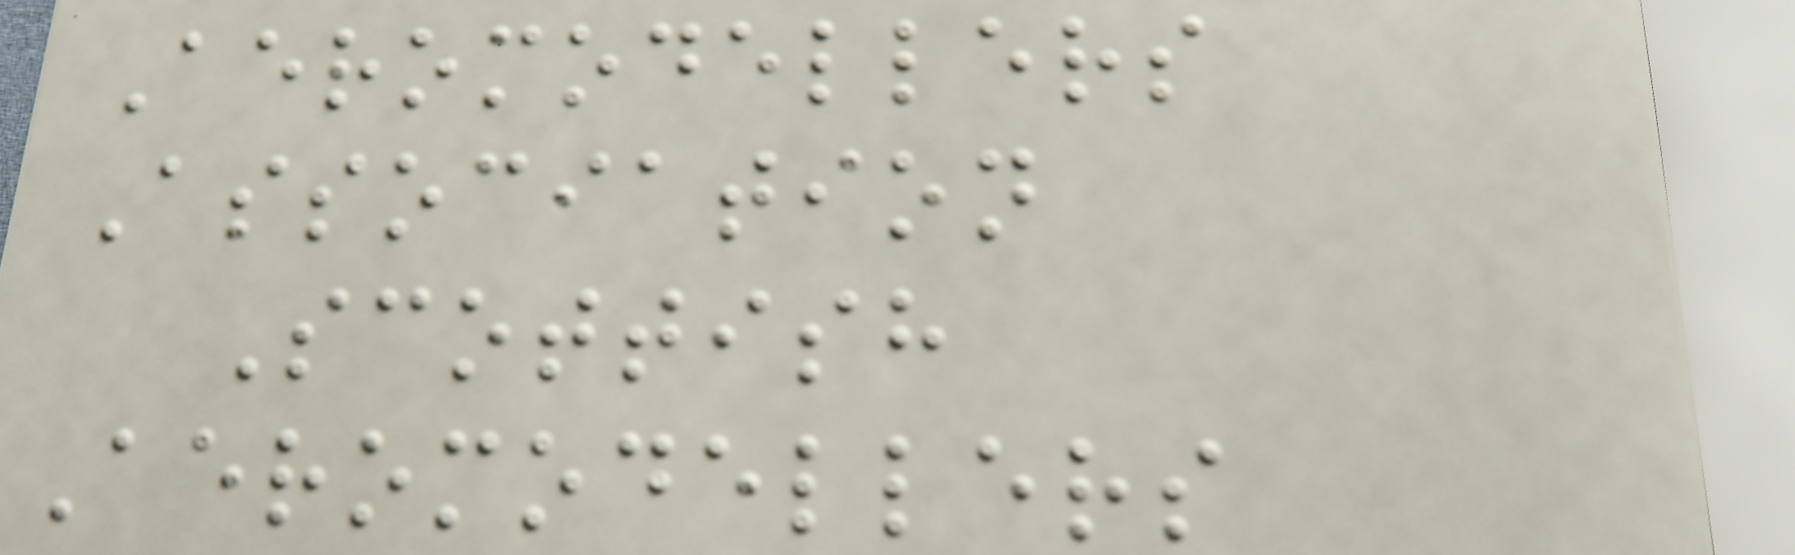Aeromodellers
Association
Scottish
Aeromodellers
